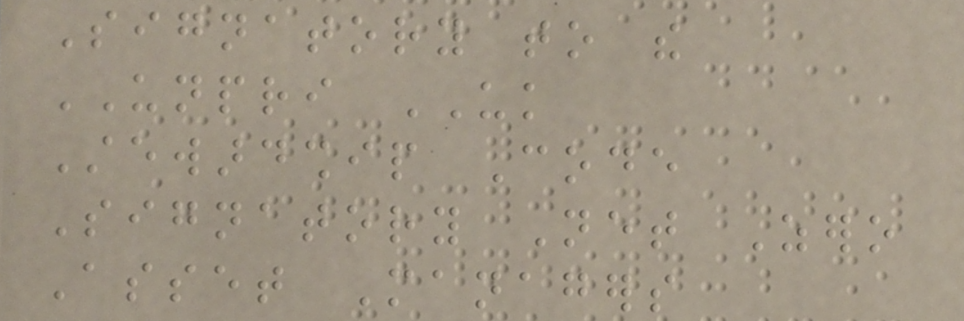Signatory to the
UNPRI UK
Stewardship Code
Signatory Net Zero
Asset Managers
